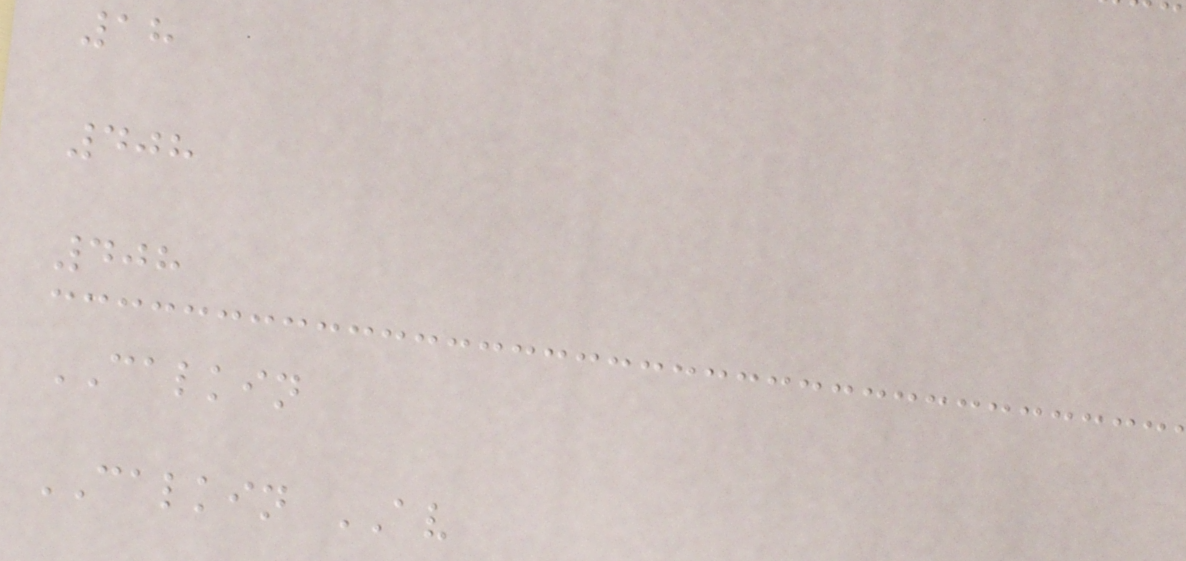18
408
408
CALKIN
CALKIN AV
